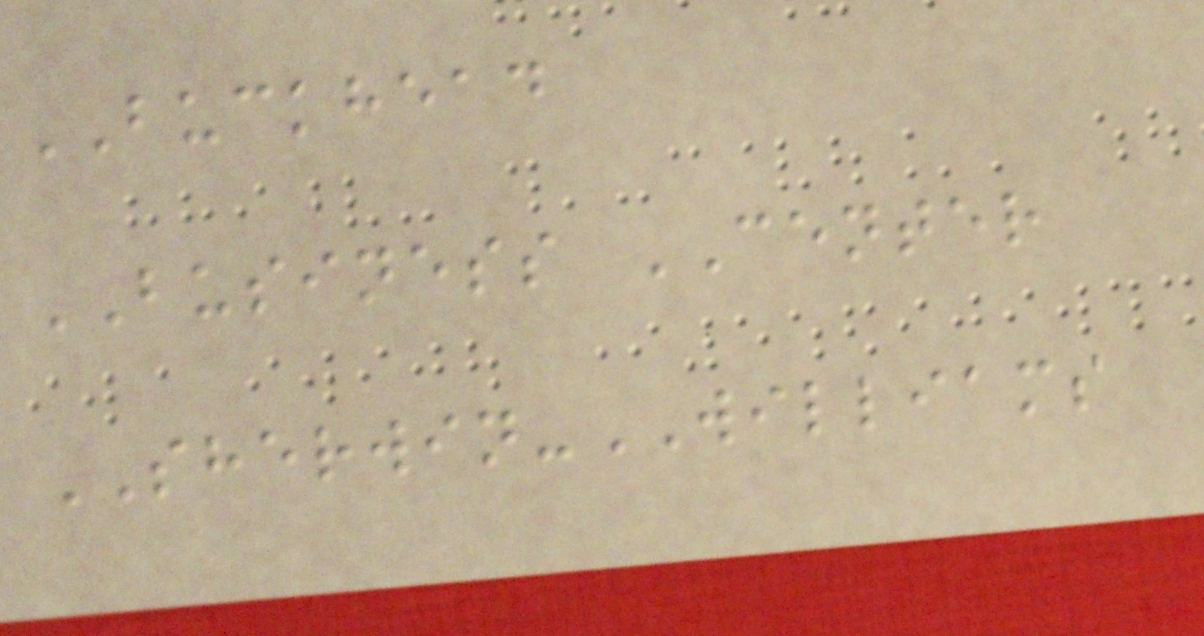BUCKHEAD
BUSINESS CENTER
SHERWIN-WILLIAMS
